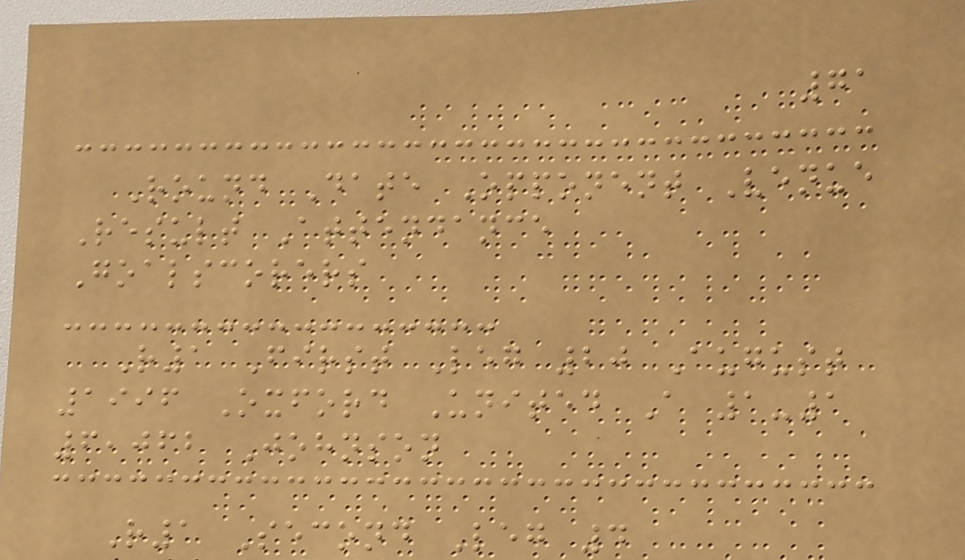71
Round Date Opponent Venue
Result Attendance
Goalscorers
R1 First Leg 20 August
1996 Oxford United A 1-1
6,062 Johnson
R1 Second Leg 4
